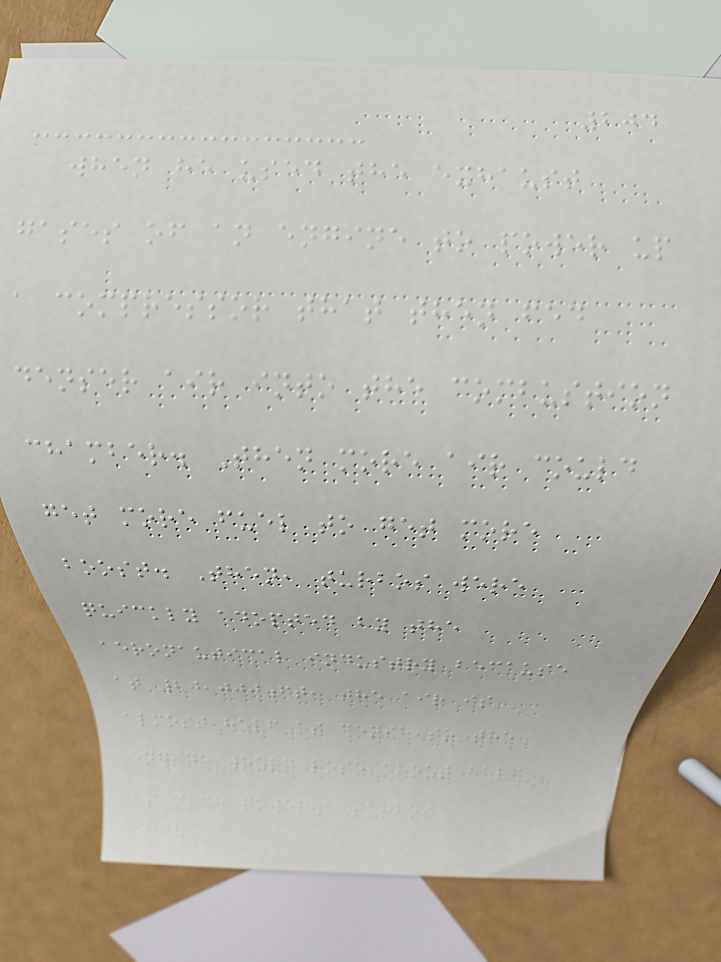204
when he used the exhaust
gases of an engine to power up
a compressor that then fed
denser air into the combustion
chamber. Then more air could
get more fuel to get more
boost. Then, turbos were
quickly adopted by the
aeronautical industry because
at 20,000ft, the air is
almost half as dense so the
engine would lose about half
as much power. Turbos
